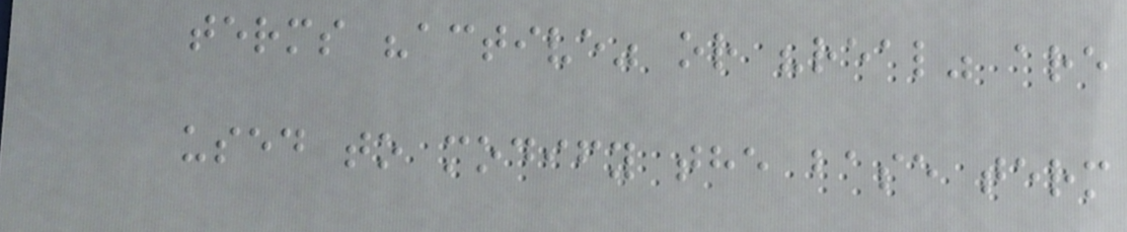terms "active" or "real" are
used to modify the base term
